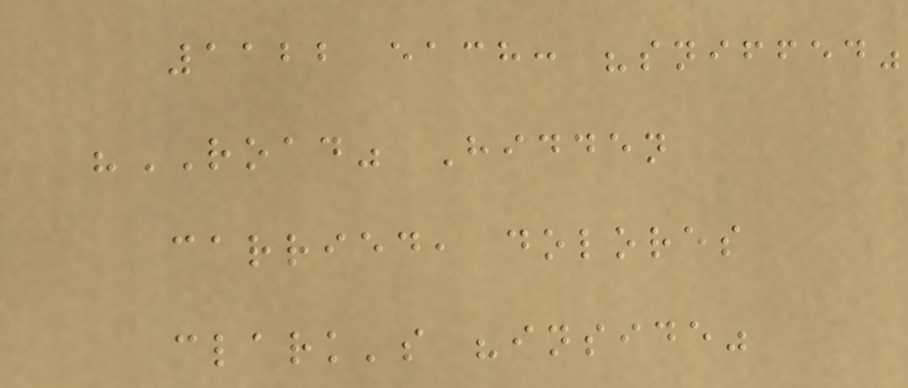1122 each: "sniffed"
"ROAD" Hidden
carried, dolores
clark's "inside"
